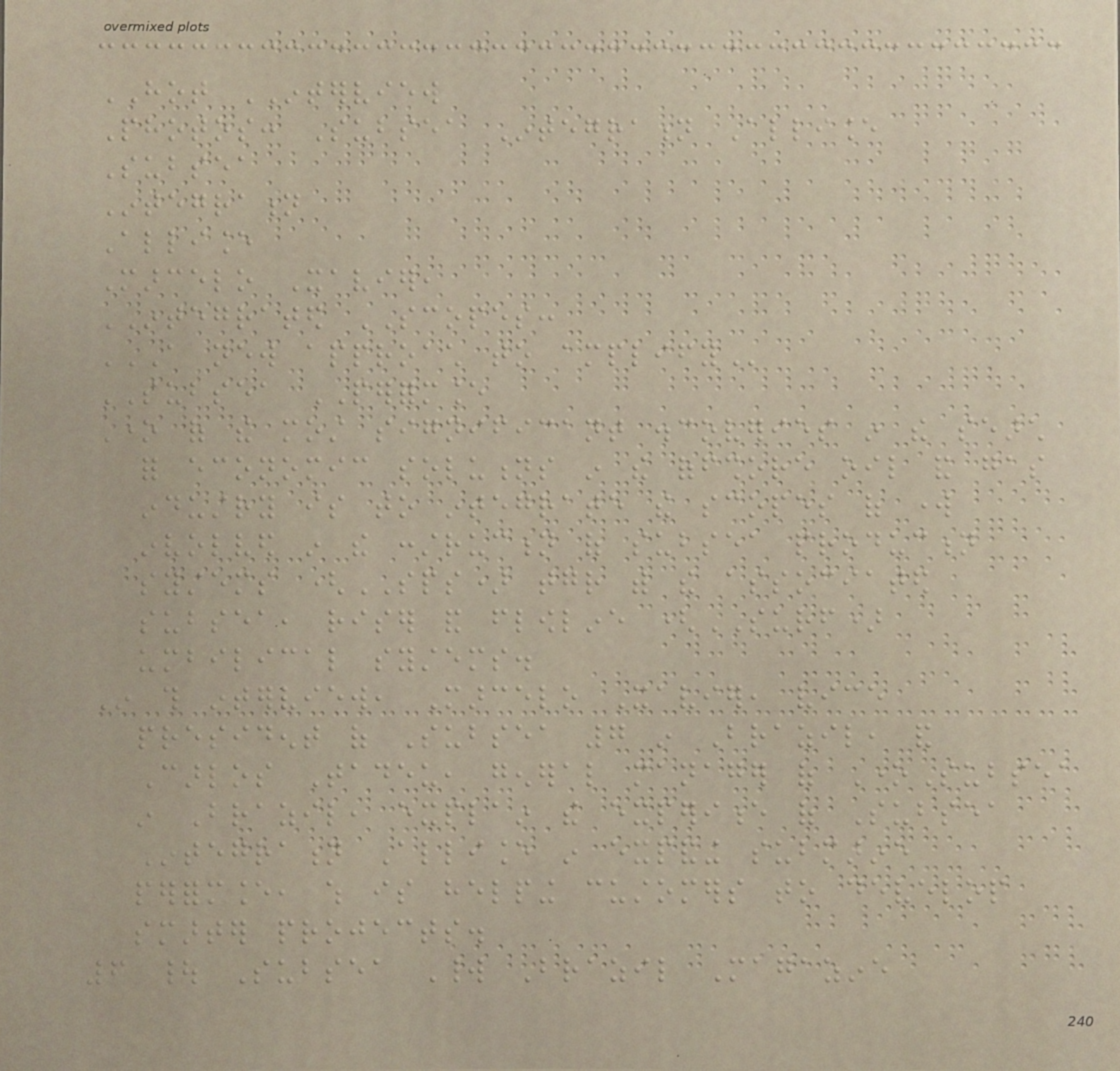HOT INTERVIEW
Photos: Subsea Integration Alliance
Subsea
Integration
Alliance
Marcelo Xavier,
INTEGRATED SCOPES:
A NEW APPROACH TO AMPLIFY
SUBSEA PERFORMANCE
One of the most significant discoveries in the search
for economic solutions in the offshore oil and gas
industry is to integrate the scopes of work
involved in the construction of subsea production
systems (SPS) together with the associated
subsea, riser and flowline (SURF)
umbilical systems.
In this interview, Marcelo Xavier, vice
president of Subsea 7 in Brazil, and
Carlos Tadeu, general manager of OneSubsea
in Brazil, explain the experience of Subsea
Integration Alliance in expanding submarine
performance, which is helping customers to develop
smarter projects.
6 | Subsea World Brazil Magazine
